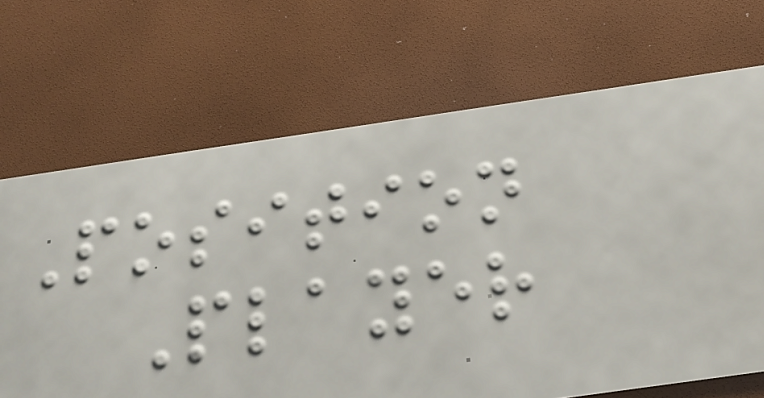Position
Player
